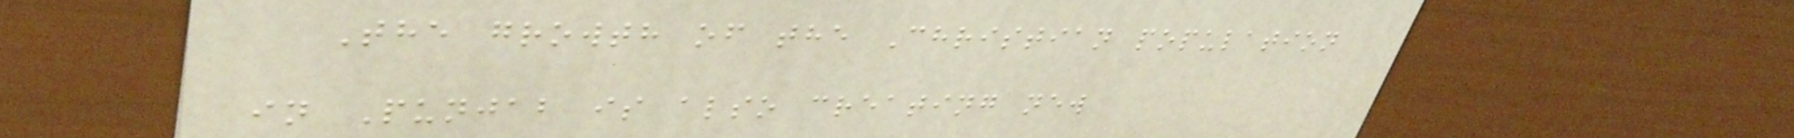The growth of the Christian population
in Punjab is also creating new
